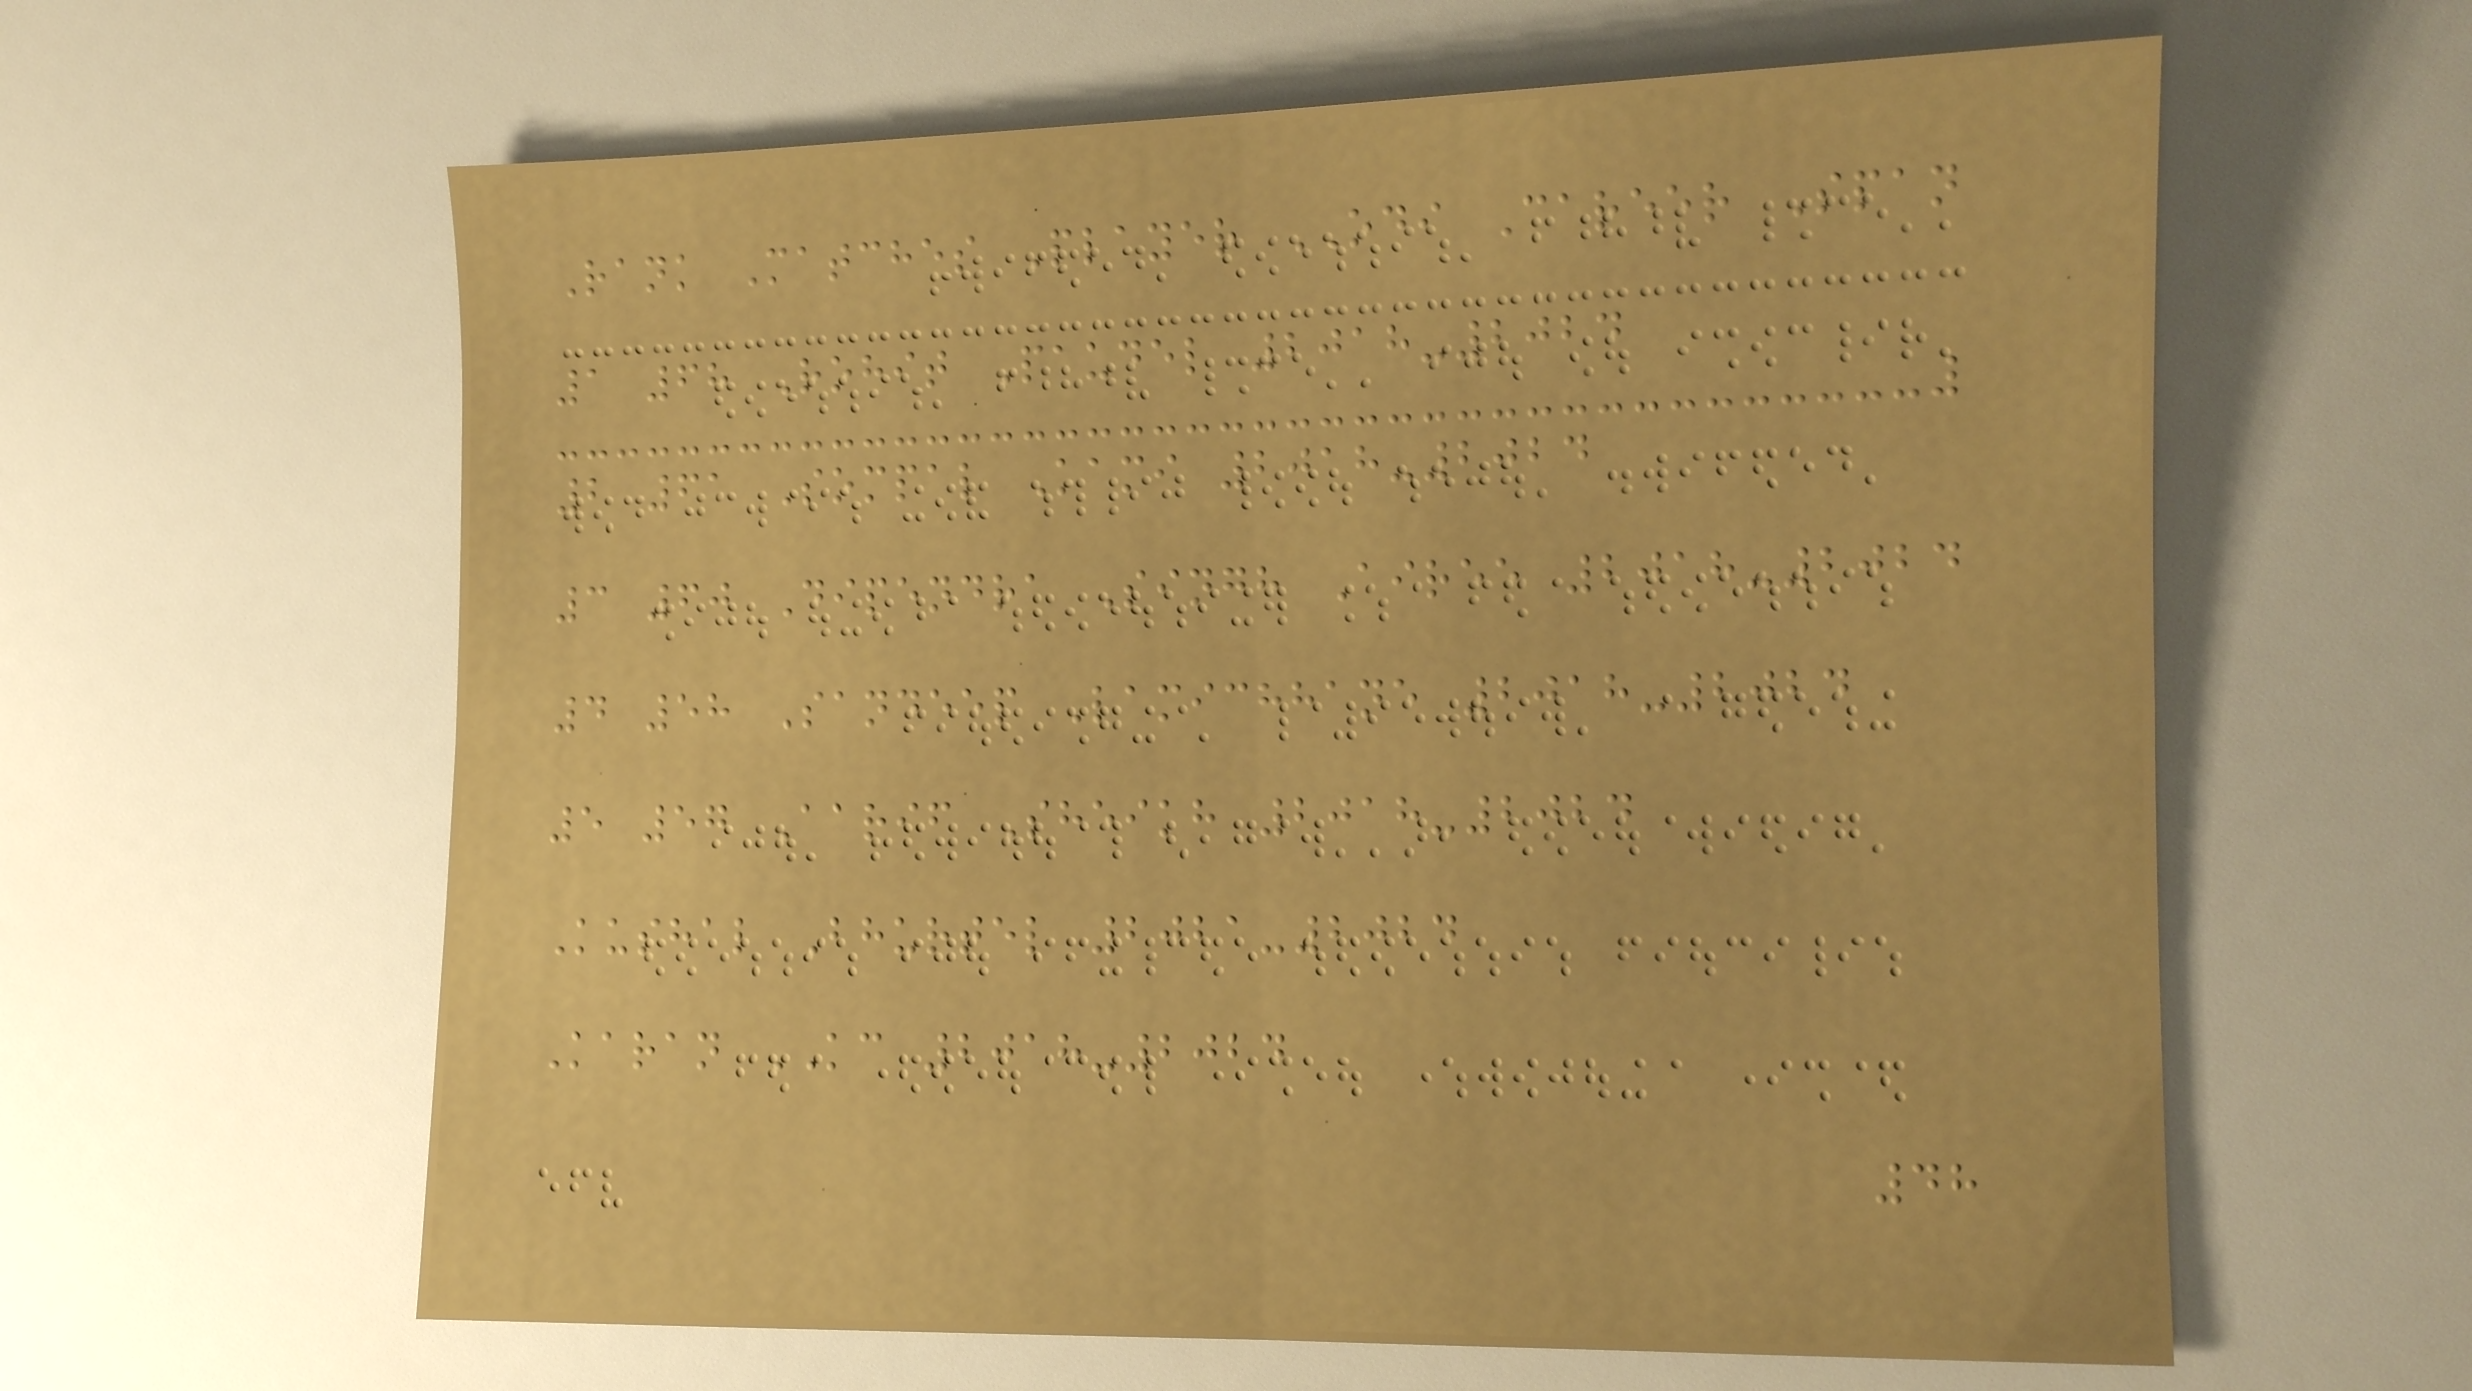Rank Matches Player ODI Career Span
1 68 Rohit Paudel 2018-2024
2 61 Sompal Kami 2018-2024
3 60 Dipendra Singh Airee 2018-2024
4 58 Sandeep Lamichhane 2018-2024
5 57 Aarif Sheikh 2018-2024
Kushal Bhurtel 2021-2024
Karan KC 2018-2024
48
